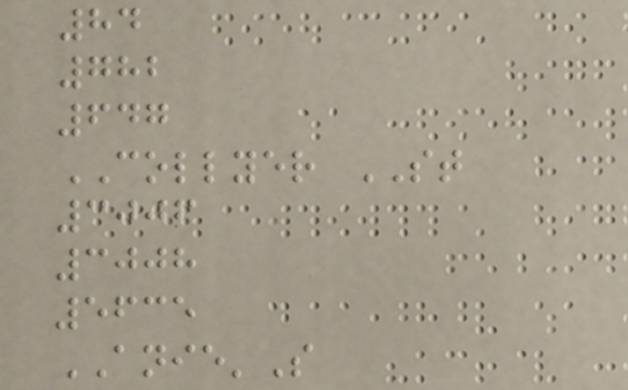84
782
647
COLLYER ST
3006
3008
5635
ANIE'S
